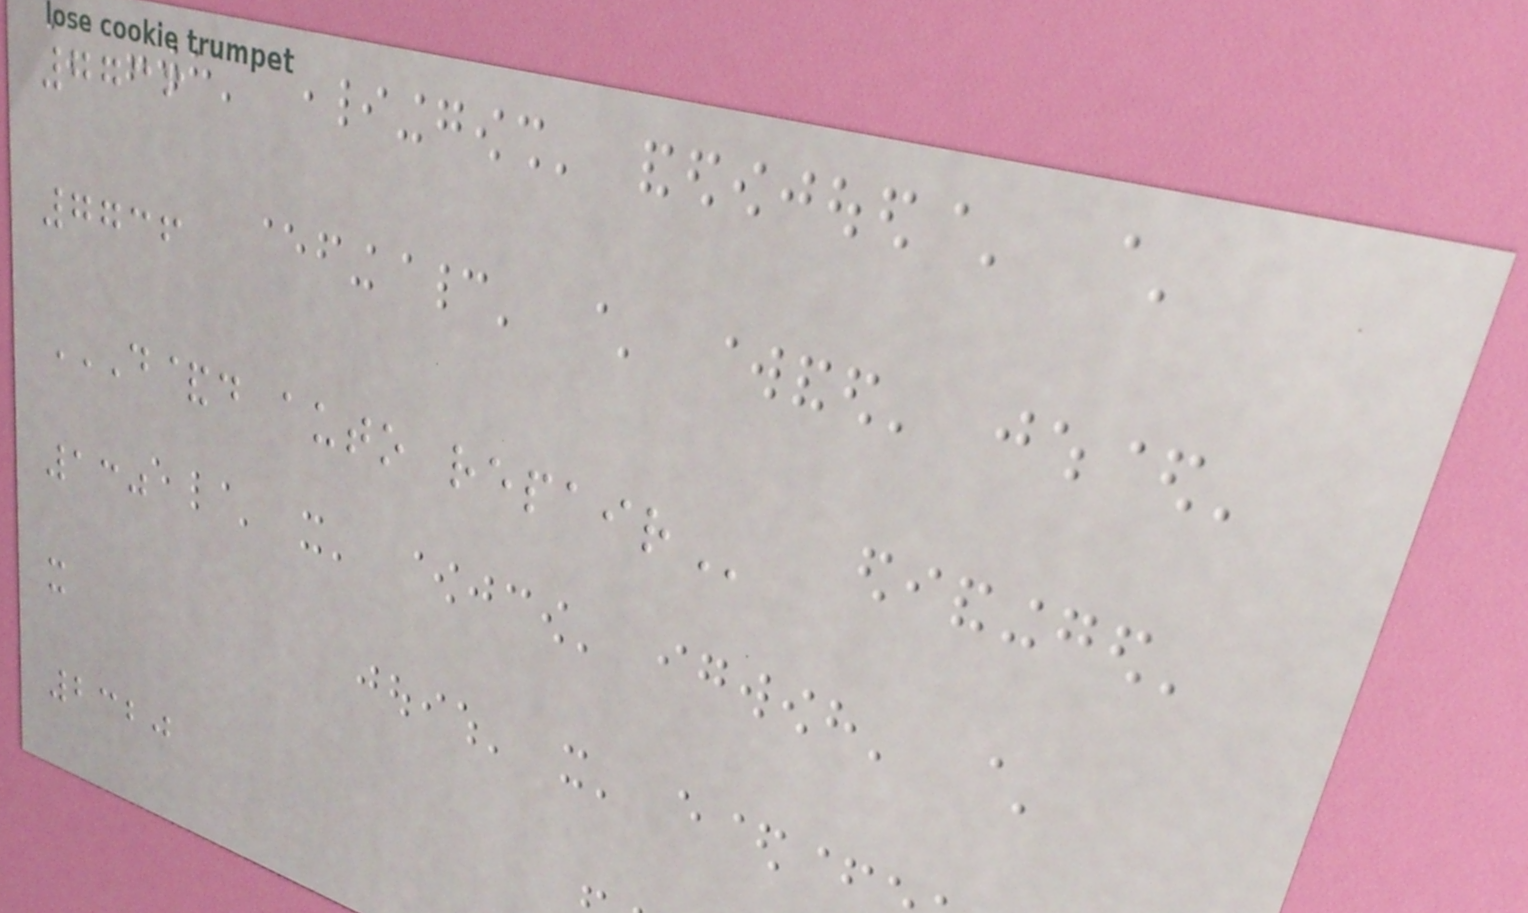7736
7736
D&D AUTO REPAIR
130
x
2320
